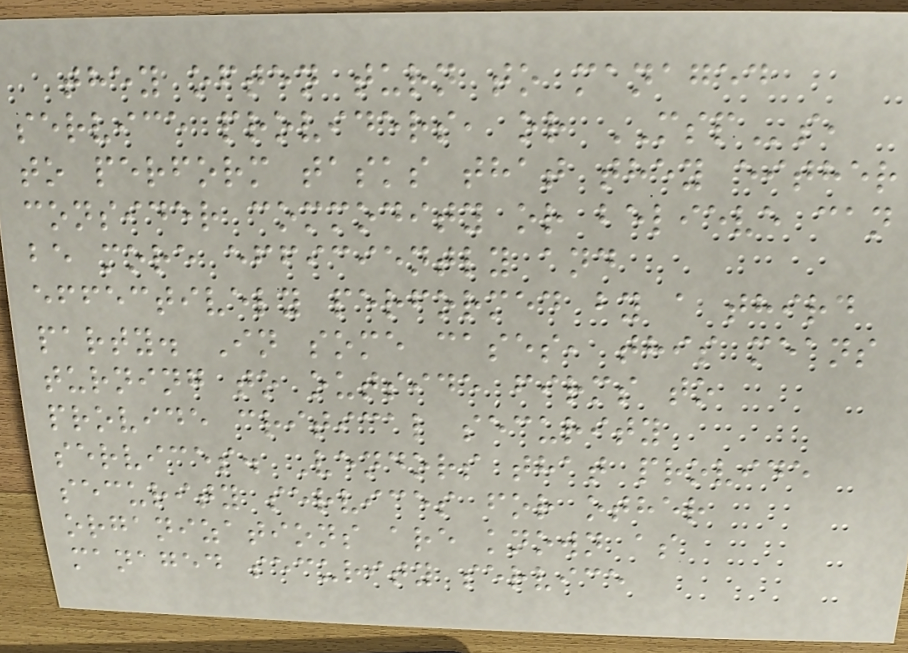they often turn to managed
service providers, or MSPs,
to perform tasks that they either
consider commodity or believe can
be more efficiently and
effectively performed by a third
party. In some cases, this means
turning to outside firms to
provide critical security
services. Vendors that provide
security services for other
organizations are known as
managed security service
